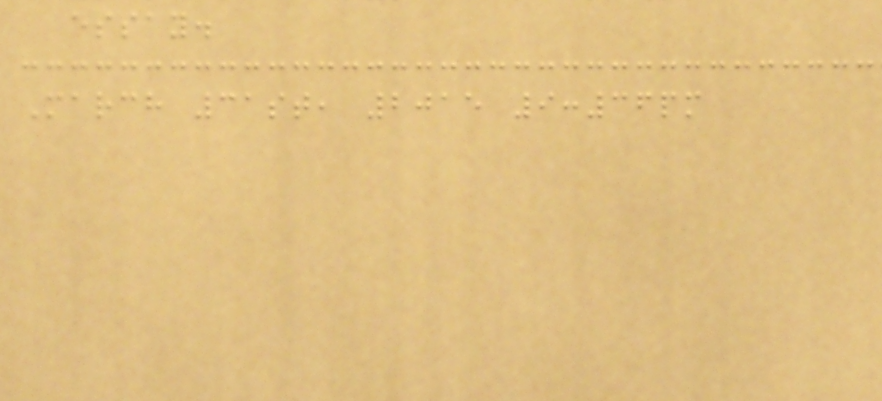essay.
March 31st, 2015 9:36pm
